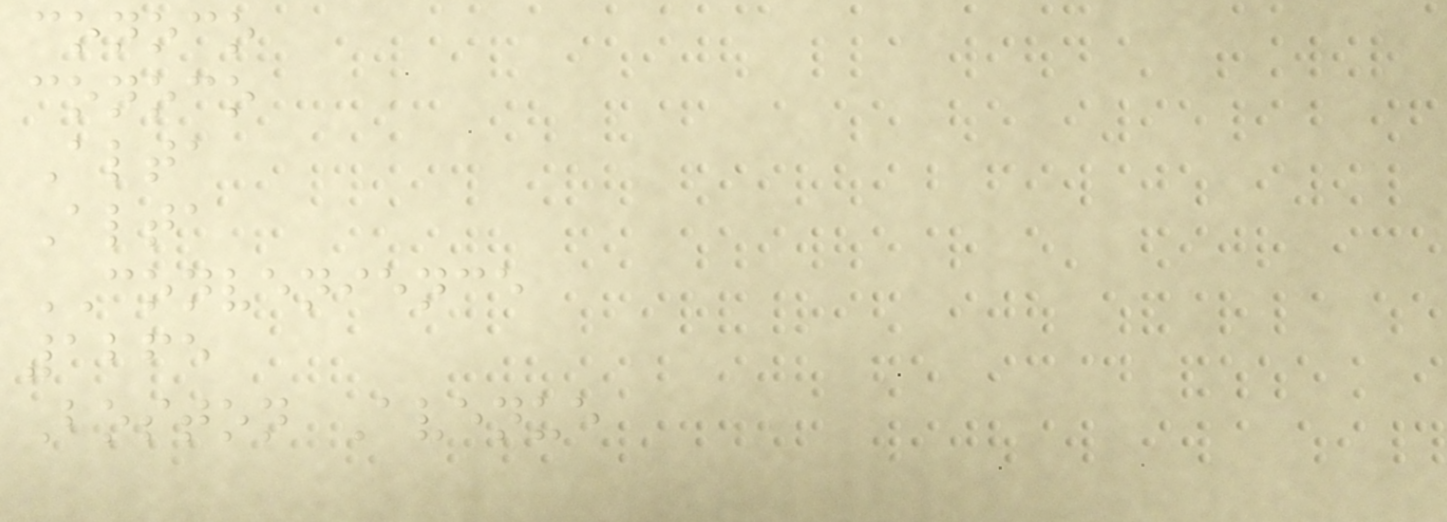conoco
conoco
Alta
Alta
CONVENIENCE
1265
Boston Avenue
